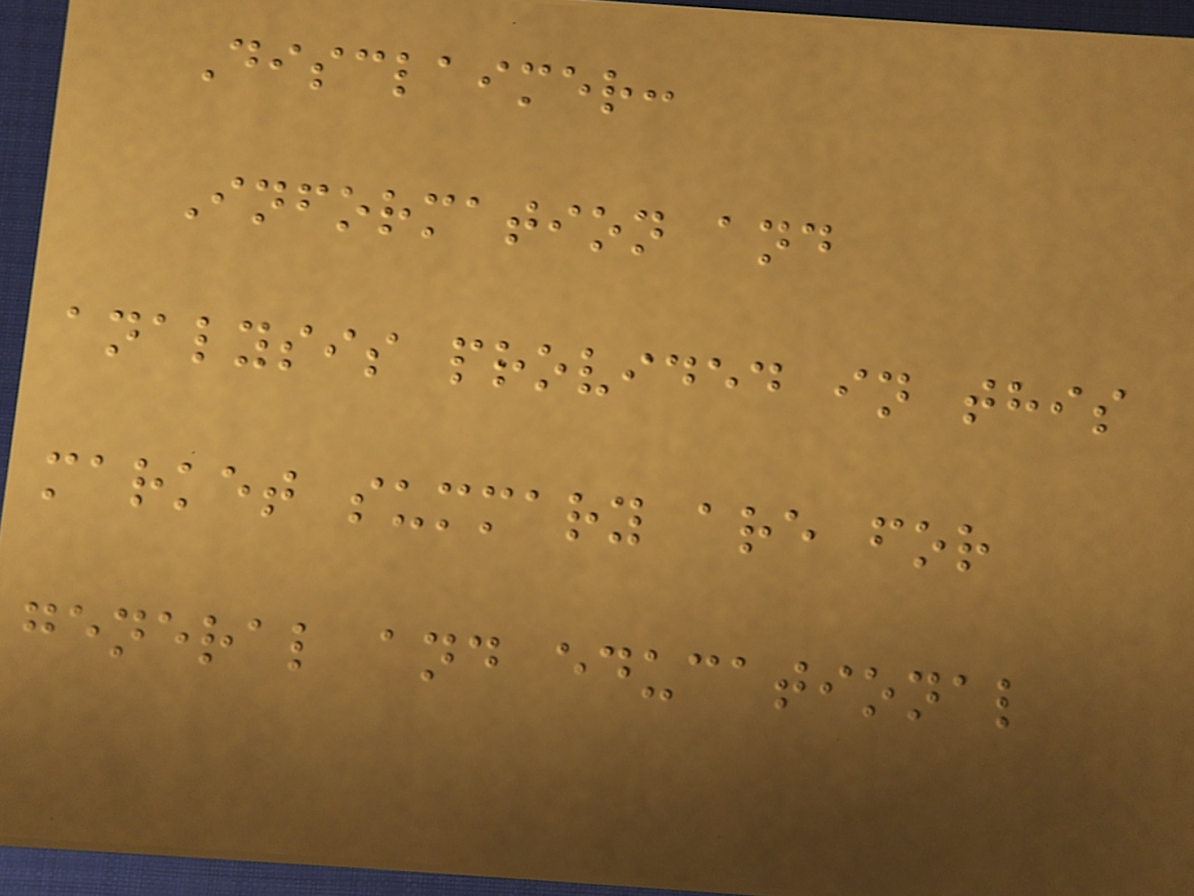Disclaimer:
Information and
analysis provided in this
market summary are for
general and educational
